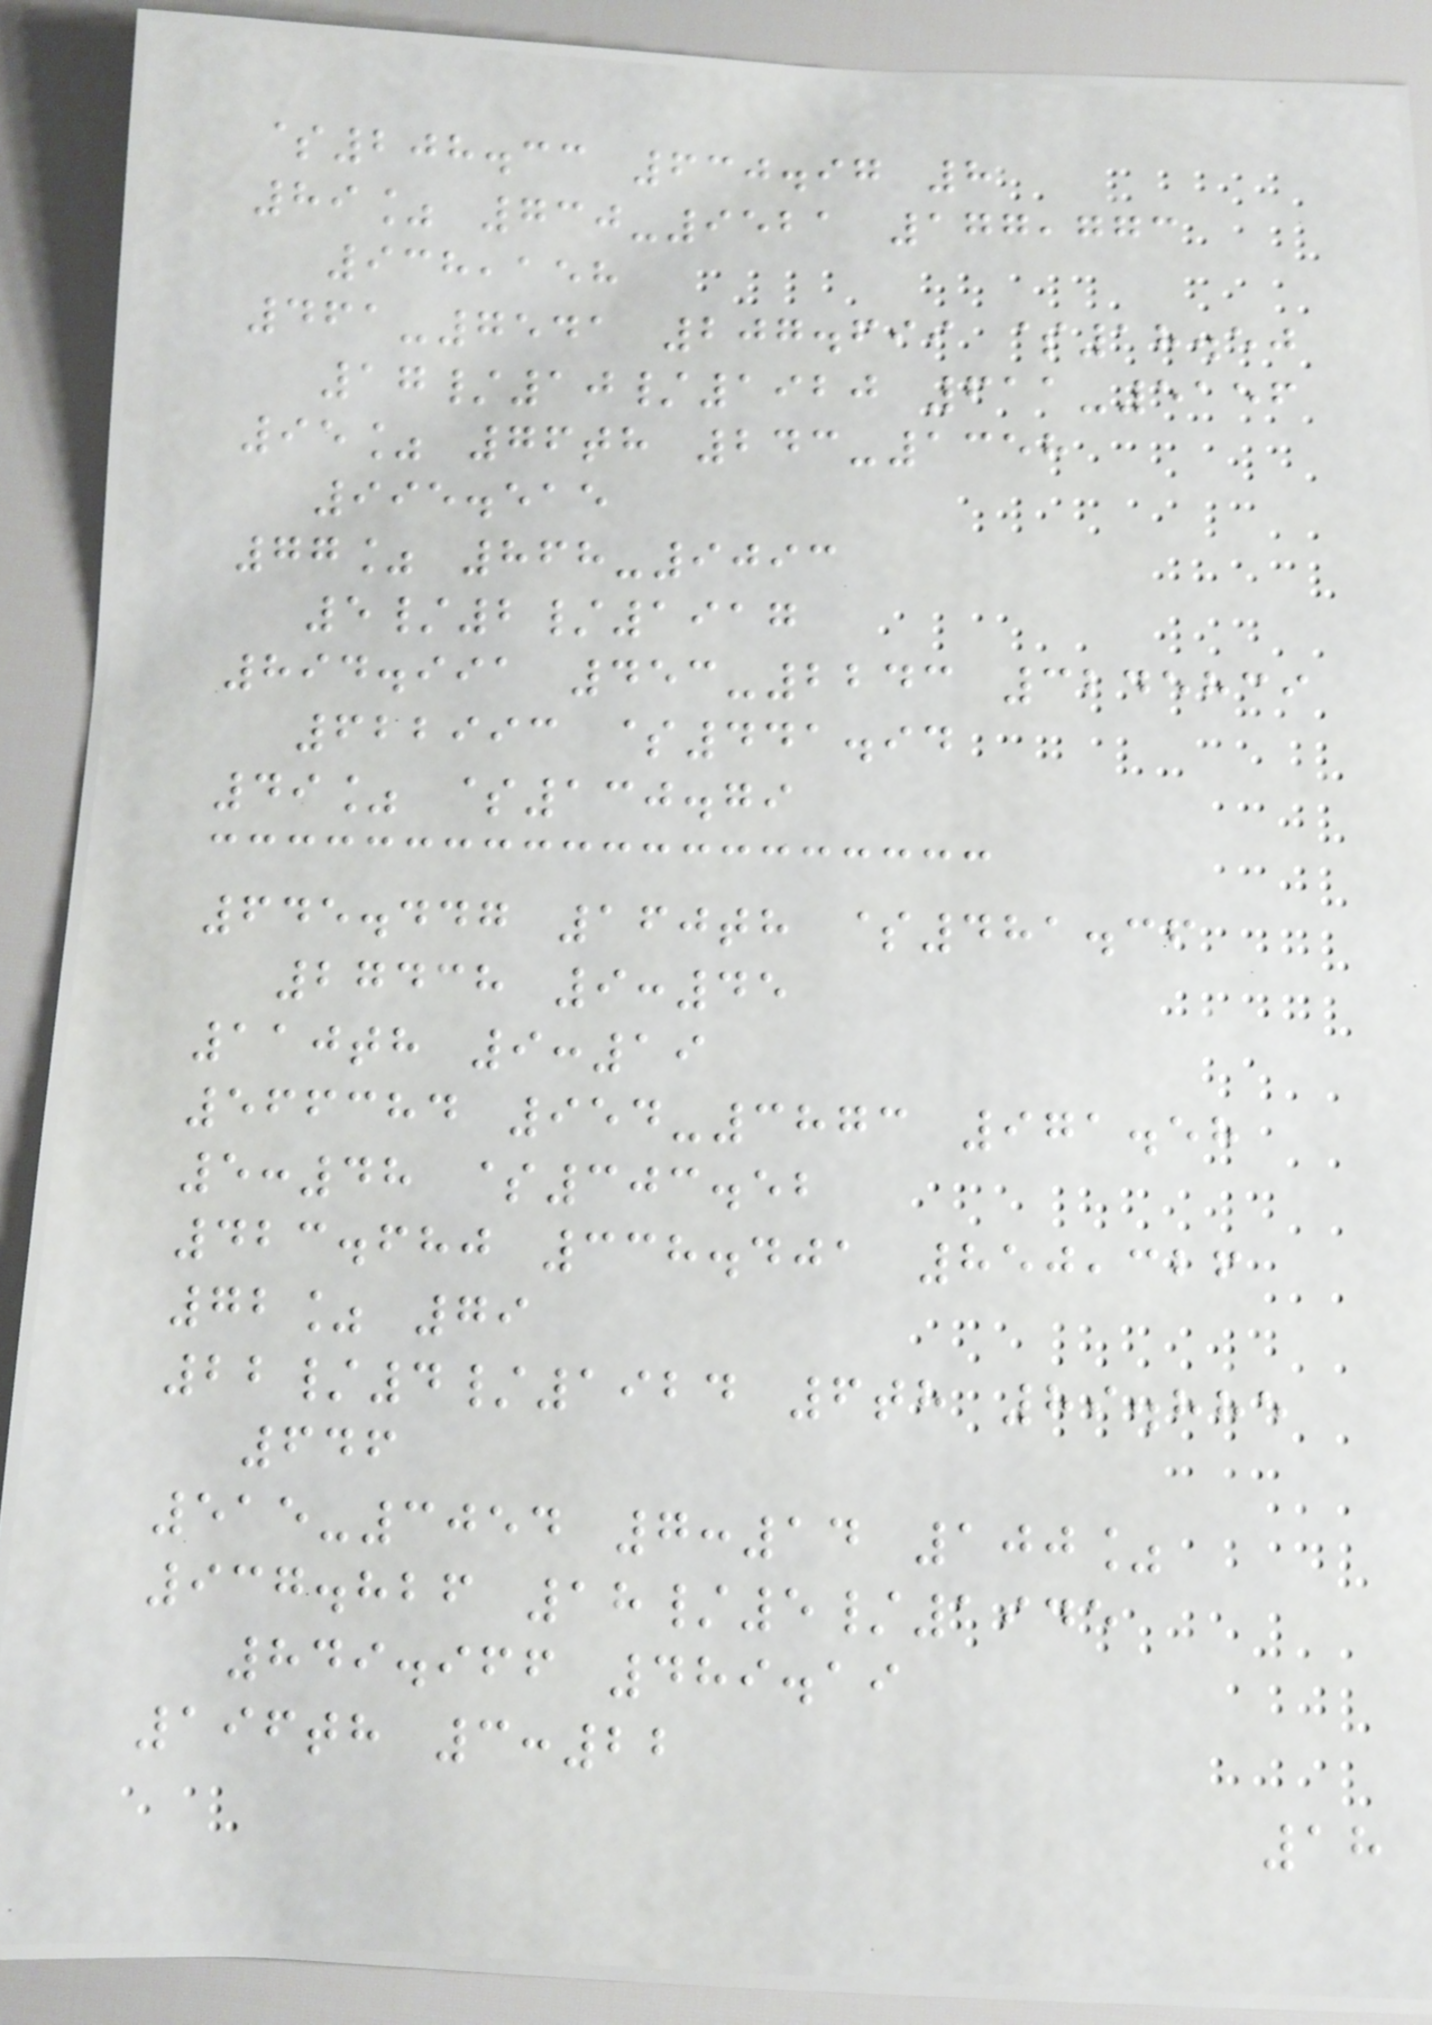$208.33 630.97 8
89% 730-9521 177,773
938,158
461-7541 207.699 $18.50
17/10/1920 611-5156
95% 76th 243-1358
995.515
77% 868-9093
5/2/1917
894.991 453-2243 3245839
622993 $441.94
49% $130.79
645.447 160th $481.36
27438 9:45
110th 9:19
566384 954-3873 971.58
5:48 $303.52
423.680 338.401 850,326
72% 79
22/4/1924 6th 89.885
646
515-3054 7:14 100%
937.826 18/5/1945
849.966 489.19
196th 3:22
18
